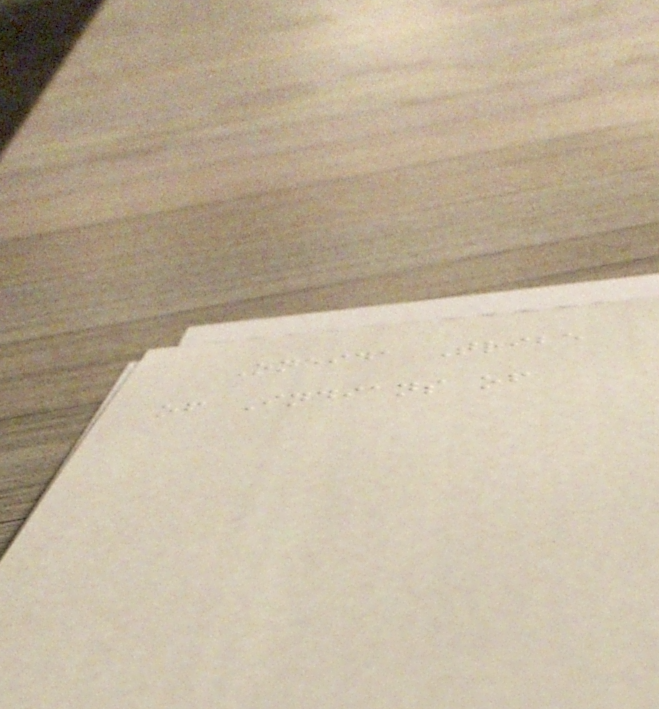Oneida Tribe
of Indians of
